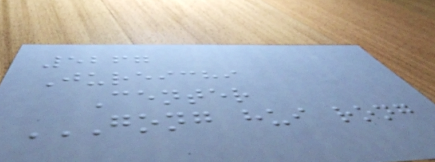5267
Jureichi
Center
GONG HUI RONG
